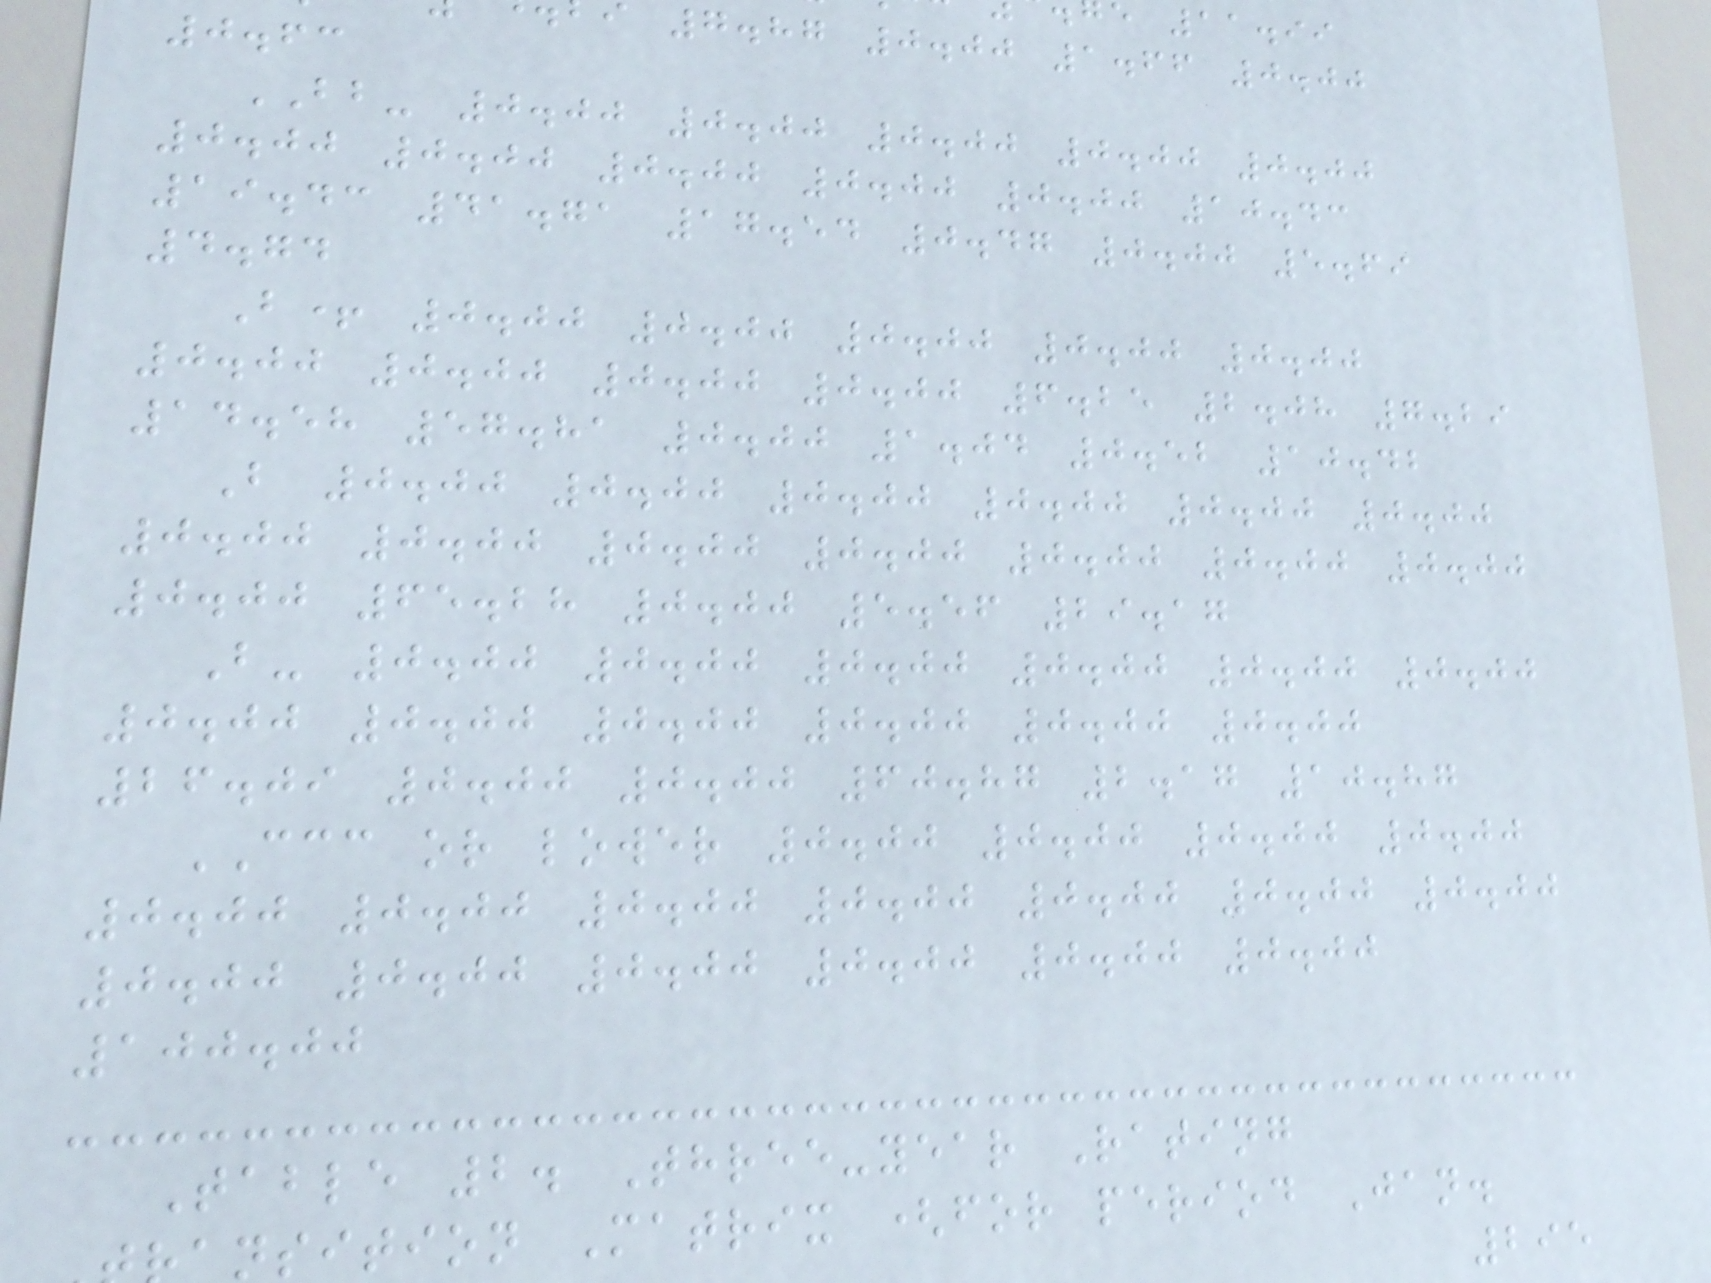7.87 0.00 1.66 0.00
0.63
BB- 0.00 0.00 0.00 0.00 0.00
0.00 0.00 0.00 0.00 0.00 10.43
19.43 41.71 17.54 0.47 0.00 5.69
4.74
B+ 0.00 0.00 0.00 0.00 0.00
0.00 0.00 0.00 0.00 6.25 2.08 7.29
14.58 57.81 0.00 1.04 0.52 10.42
B 0.00 0.00 0.00 0.00 0.00 0.00
0.00 0.00 0.00 0.00 0.00 0.00 0.00
0.00 65.28 0.00 5.56 29.17
B- 0.00 0.00 0.00 0.00 0.00 0.00
0.00 0.00 0.00 0.00 0.00 0.00
26.09 0.00 0.00 60.87 2.17 10.87
CCC or lower 0.00 0.00 0.00 0.00
0.00 0.00 0.00 0.00 0.00 0.00 0.00
0.00 0.00 0.00 0.00 0.00 0.00
100.00
Table 2. Three-year Rating
nsition Matrix (for period Jan.
295
